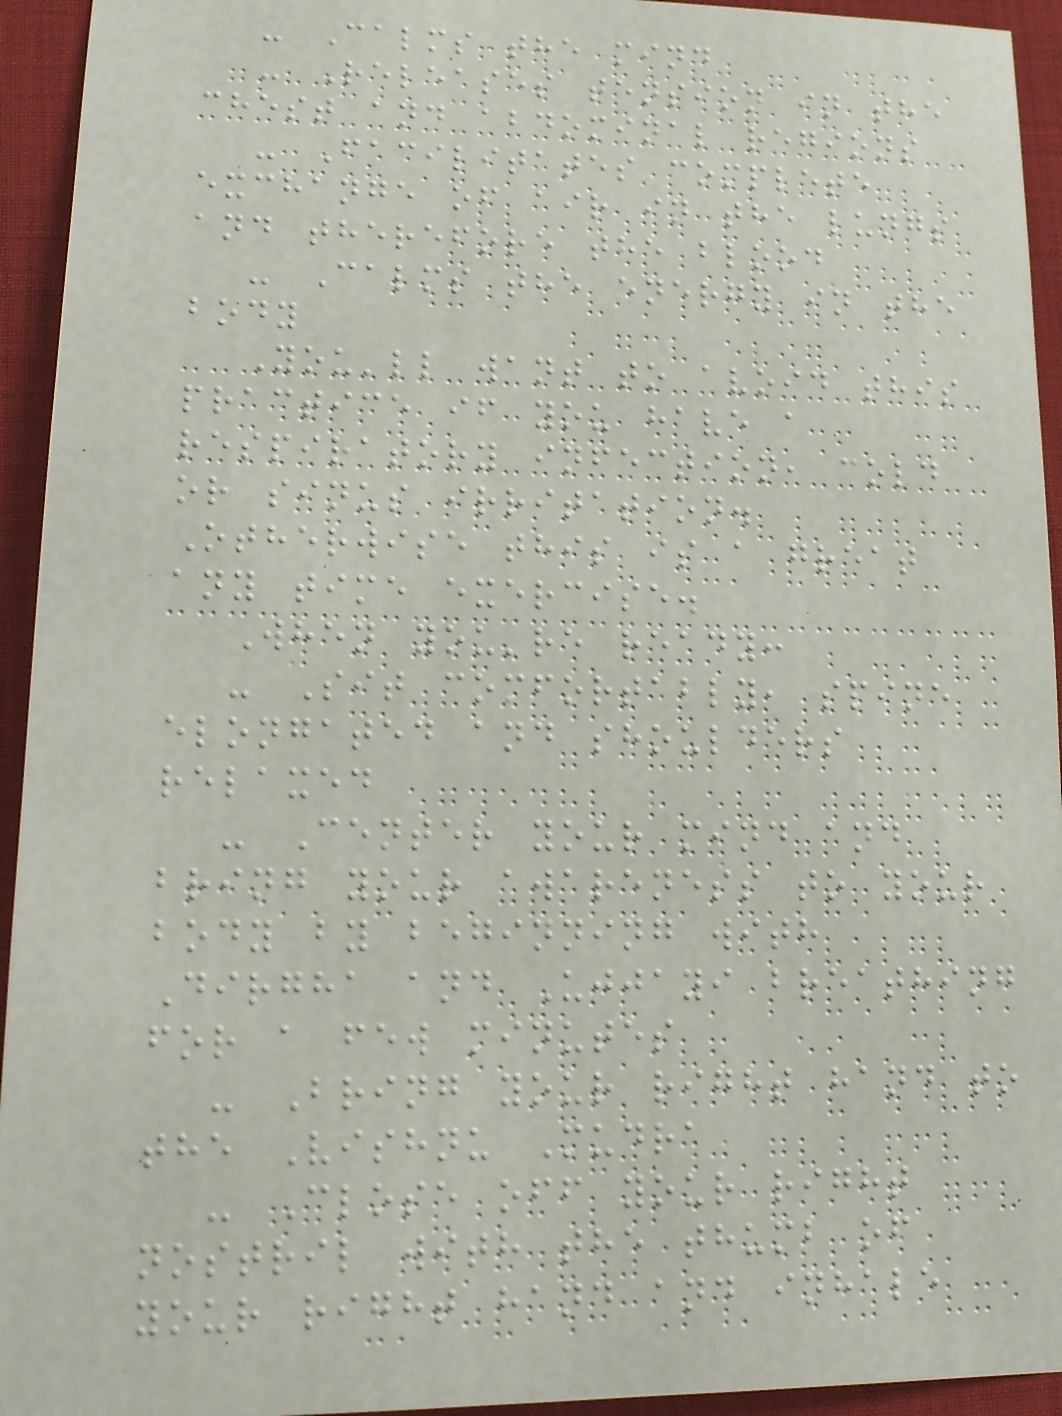- Calms the mind
- Releases tension in the
chest and abdominal regions
- Facilitates complete
exchange of air in the lungs
and therefore the blood
- Calms the energy in the
body
You'll want to avoid this
practice if you have a
respiratory infection, cold
or sinus irritation.
Otherwise this is a great
any time exercise.
When you're ready:
- Sit comfortably, spine
elongated and shoulders
relaxed
- Center your mind and
bring your awareness to your
body by beginning with
Dirgha and Ujjayi breathing
for a few minutes
- Bring your right hand to
the Vishnu Mudra
- Close off your right
nostril with the thumb of
your right hand and inhale
